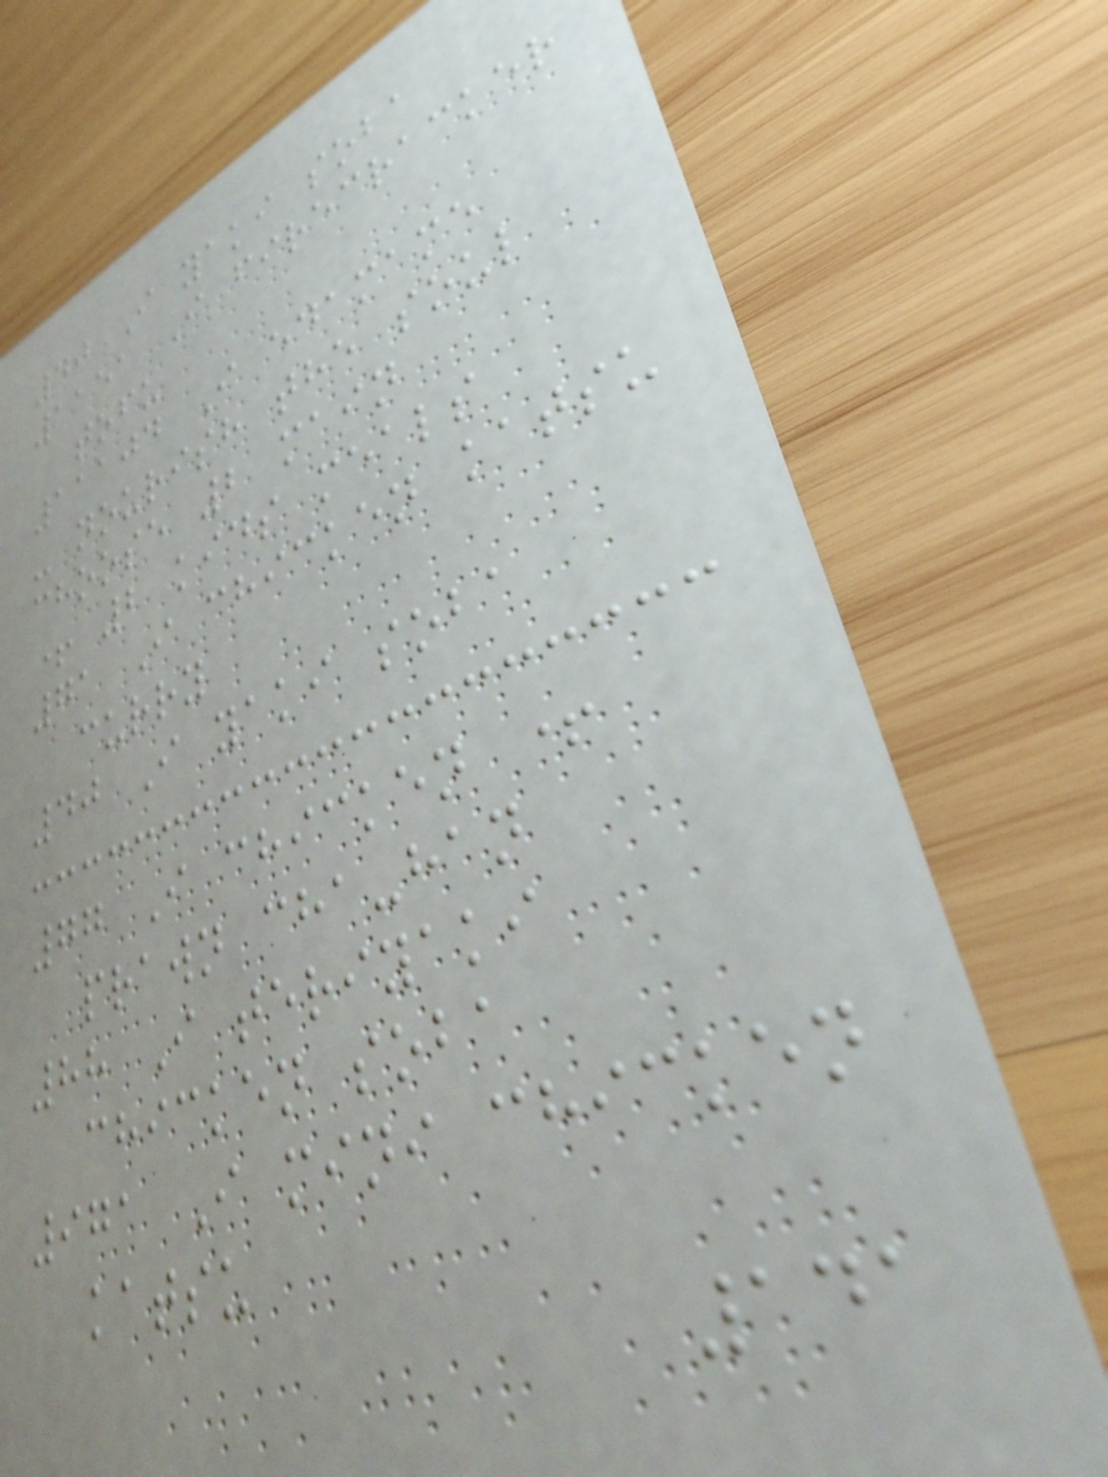40 I yaki soba
1151 I firecracker
tofu
11104 I edamame
- nourish the soul
choose 2 main
+ 2 kids meals
71 I chicken katsu
curry
40 I yaki soba
77 I chicken +
prawn cha-han
88 I teriyaki
chicken soba
971 I mini chicken
katsu
141
